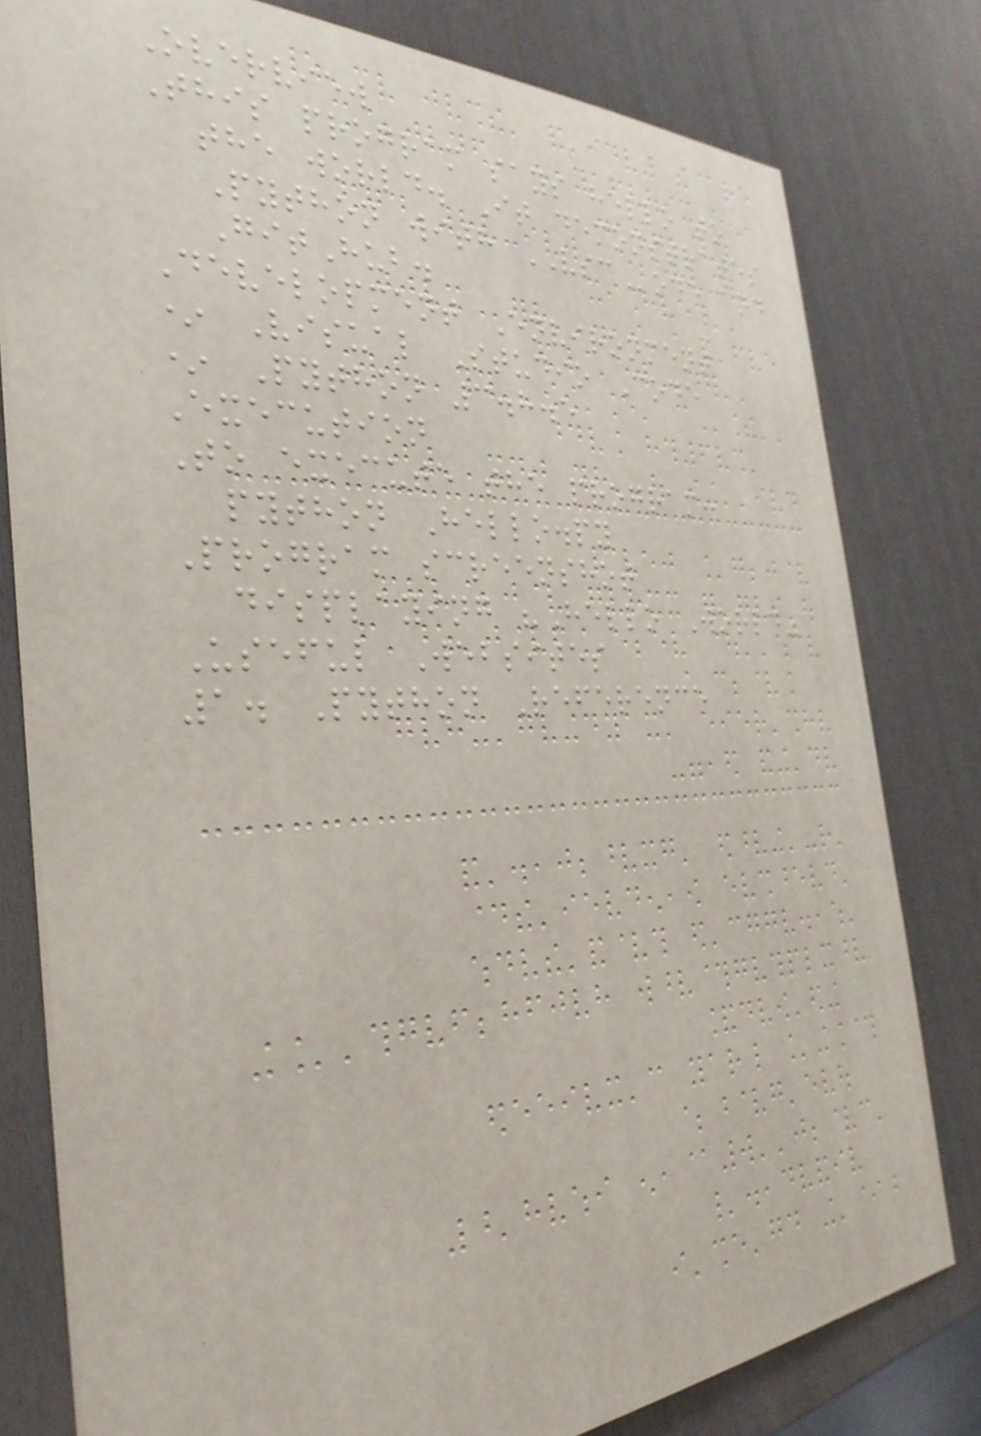Overview
This program says hello to
the world. It demonstrates
Python with VSCode and
GitHub.
Development Environment
* Visual Studio Code
* Python 3.8.5
Execution
To execute the program:
python Hello.py
Program screenshot
displaying "Hello World"
Useful Websites
1. Python Reference
